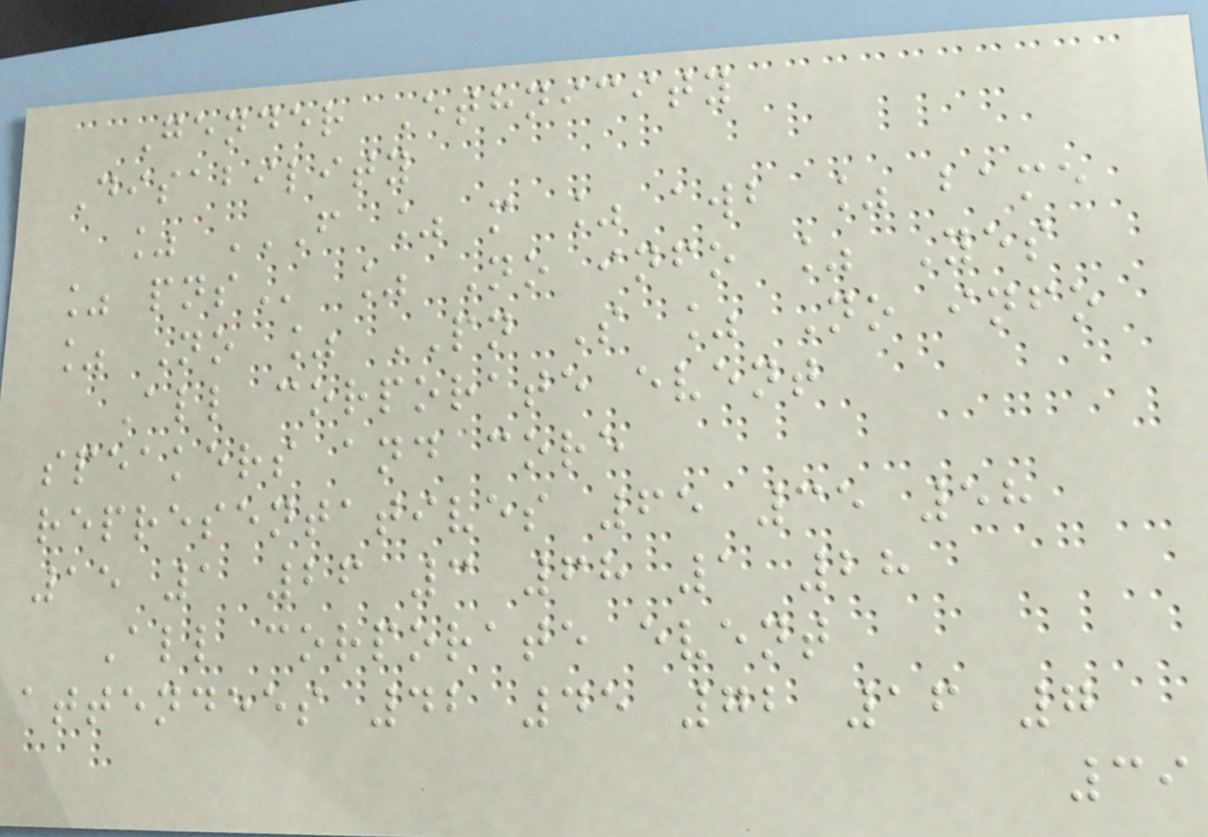Gender Ethnicity
Disability
% F % M % AWB % BAME
% PNS % No info % Yes
% No % PN S % No info
All corporate event
speakers and core
representatives 65 35 58
15 1 26 3 68 1 28
All corporate event
attendees 42 45 72 16 7
39
